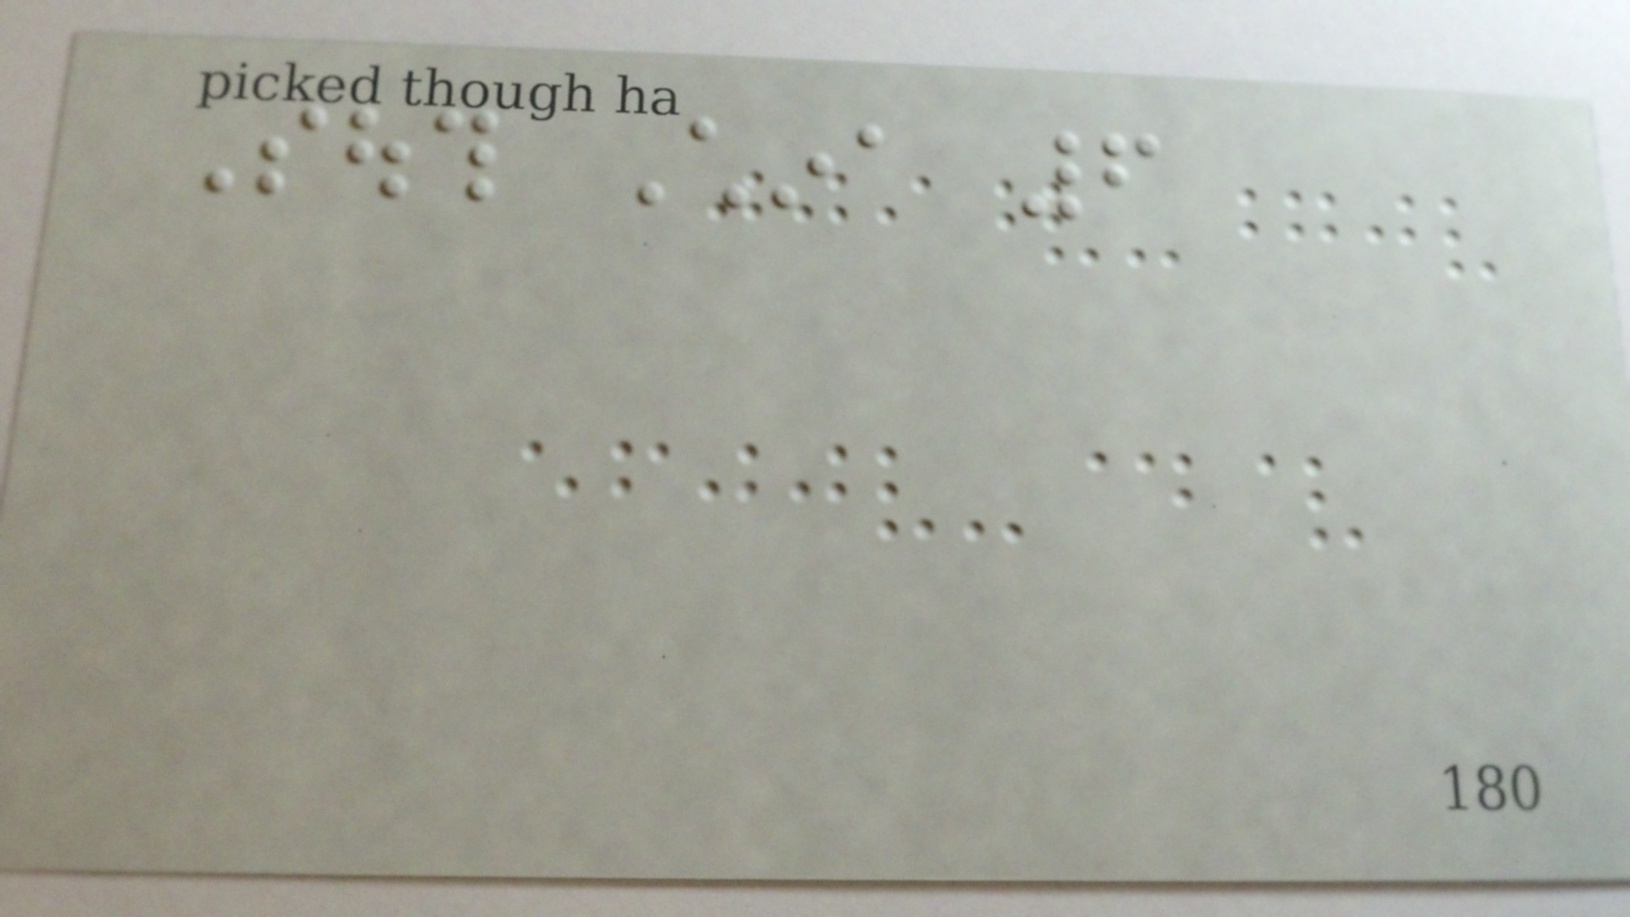South China 6
